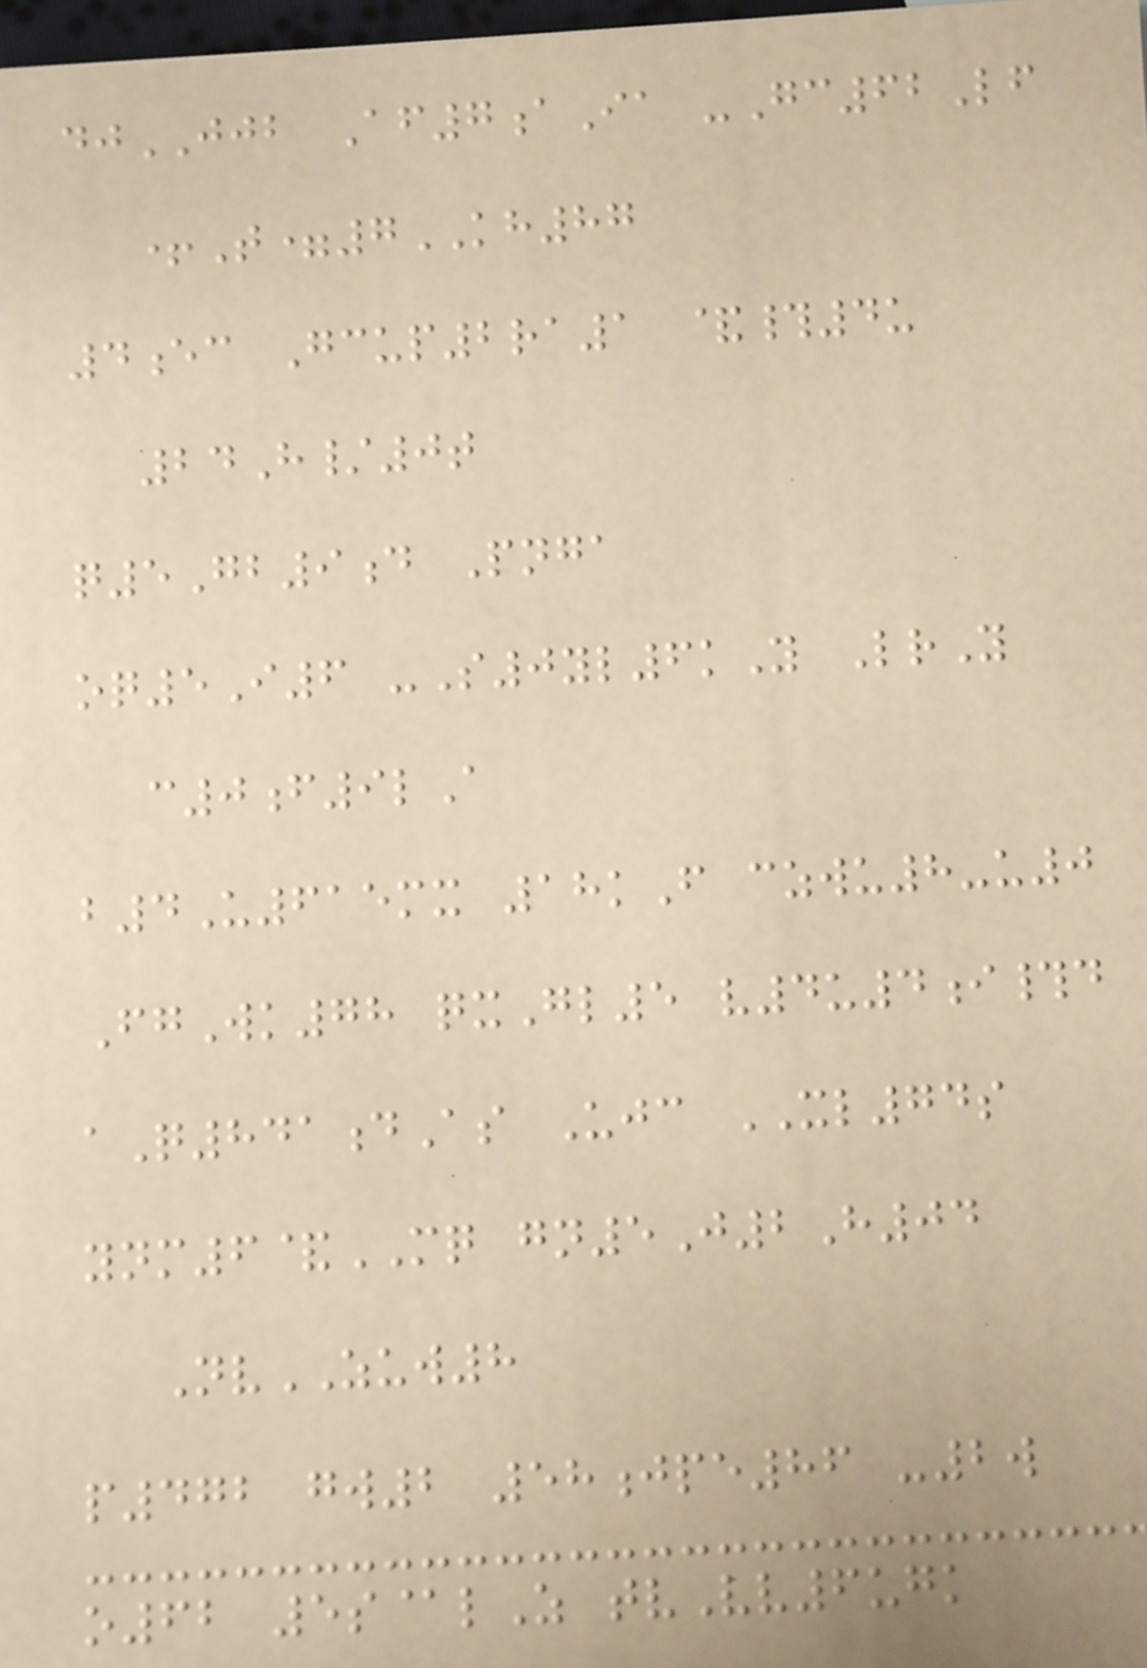djJJB Af7aIa -Gc62Lf
+T=7KH87
4ec Gcup2ra1 &#4u
24H/0t
q5Gb9d Pnga
oq5I6 -S0yl6kY LrY
c0f9lA
b4U615mx 18kF czwu8-u0
FgWk78 qxGl5 v4u4i#d
aQ841dAs Ujc XL74s
ynm6&MQ gn5J2H04
NvZUW8
p472 gw2 58jpe86 -2w
o62 5s@lZ tvVv6ugk
